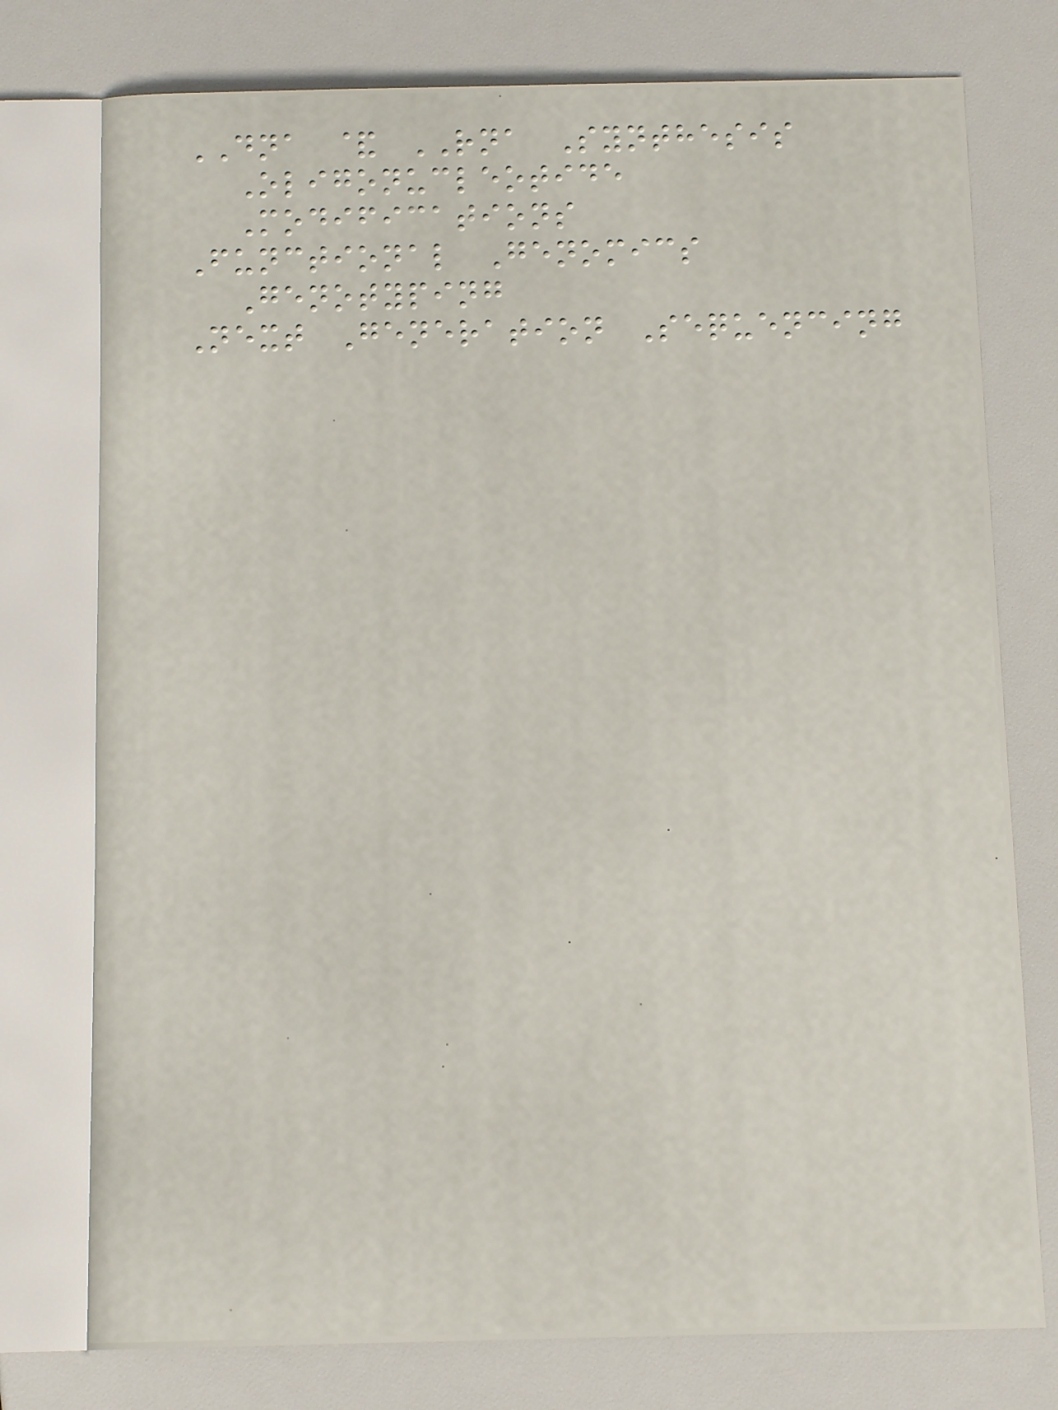DNA & RNA Synthesis
Oligonucleotide
Modifications
Functional Genomics
Genotyping
Next Generation Sequencing
